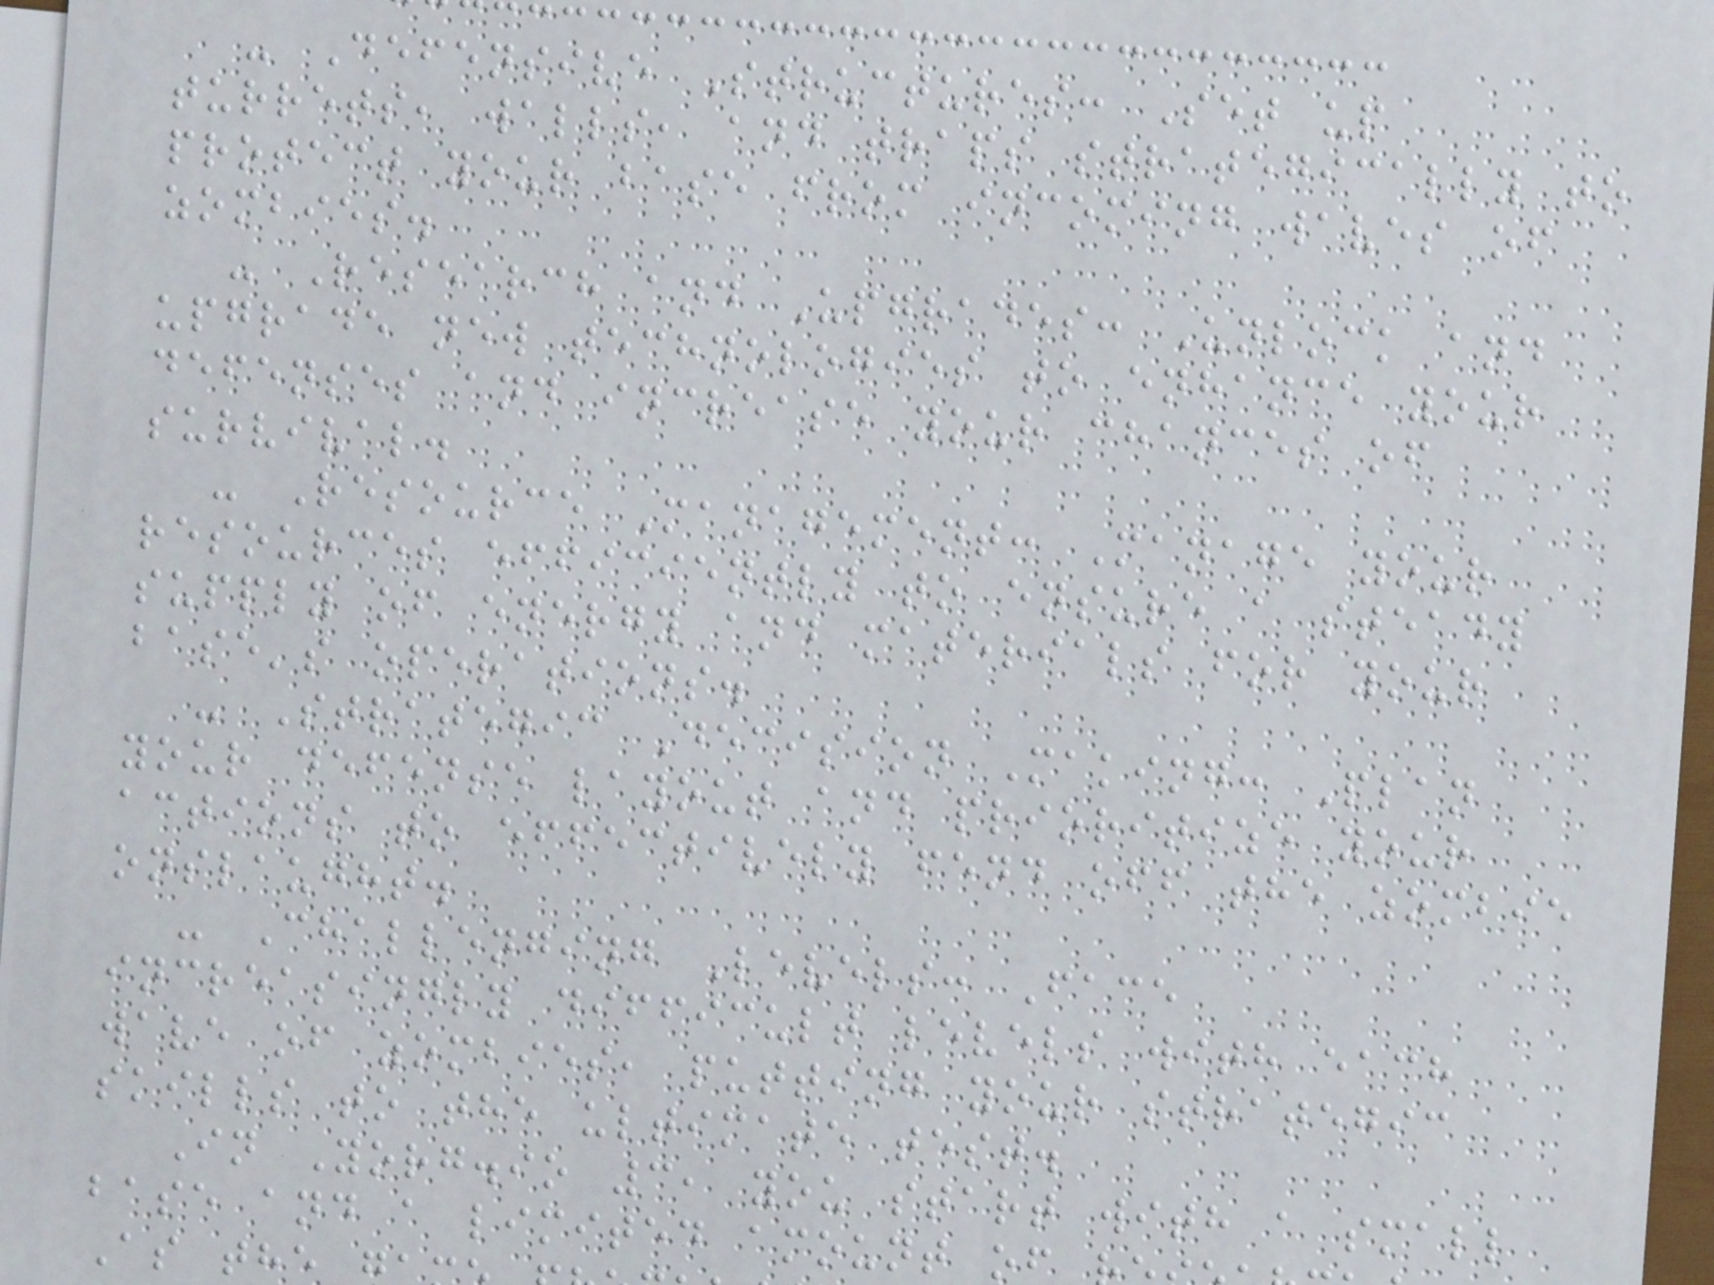- Defensive Structures: Set up
turrets, walls, and traps strategically to
protect your base from incoming waves of
zombies.
- Research and Upgrades: Unlock and
upgrade new technologies to enhance your
defenses and increase your chances of
survival.
- Resource Management: Manage your
resources efficiently to ensure a steady
supply of energy and materials for your
base's operations.
- Strategic Decision Making: Plan
your defense layout and prioritize your
actions to effectively fend off the zombie
onslaught.
- Challenging Levels: Face
increasingly difficult levels with each
wave of zombies, putting your strategic
skills to the ultimate test.
In Yorg.io 3, you start with a small
base and a limited amount of
